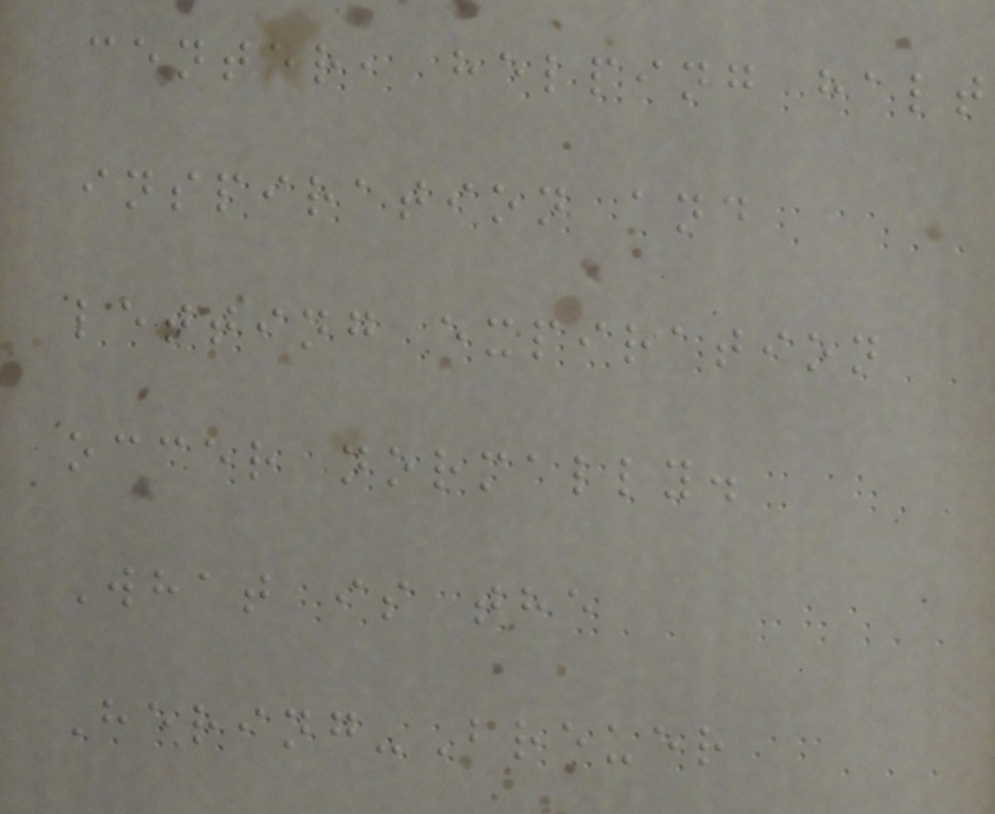center, helping halt
inspiration and
letting expiration
occer normally.
What is the
Hering-Breuer
